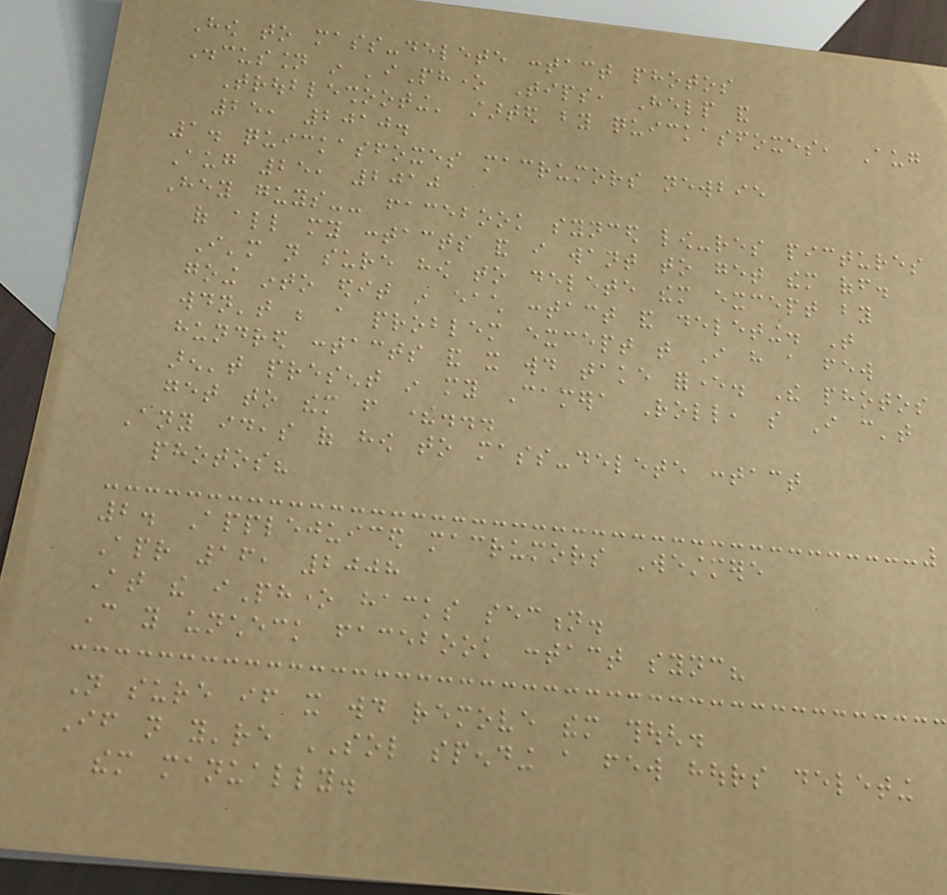How to mass-delete contact photos
Discussion in 'iPhone Tips, Help and
Troubleshooting' started by quickasfoxes, Aug
25, 2010.
1. quickasfoxes macrumors newbie
Aug 25, 2010
Hey guys-- facebook synced low-res pictures
of all my contacts and i want to get them off.
I'm not sure how to delete them except by
going into edit in each contact and deleting. That
wouldn't be a problem except that I have a few
hundred contacts and it would take forever. The photos
aren't present in my Camera Roll, so I can't
get to them from there...
Any ideas of how to mass-delete contact
photos?
2. Applejuiced macrumors Westmere
Apr 16, 2008
At the iPhone hacks section.
Can you uncheck facebook contact sync?
Not sure if it would remove them though.
If not you're SOL spending a few hours deleting
them manually.
